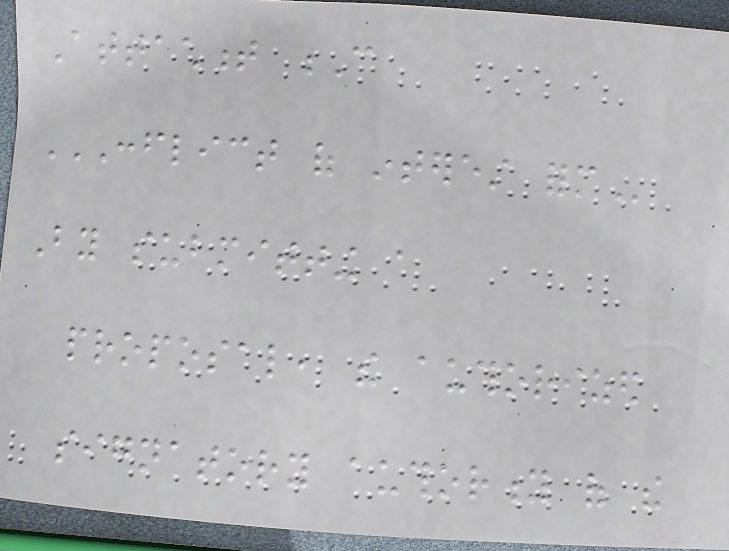Attachment C
CONFLICT OF INTEREST FORM
By submitting a
proposal, the authorized
signatory authority of the
